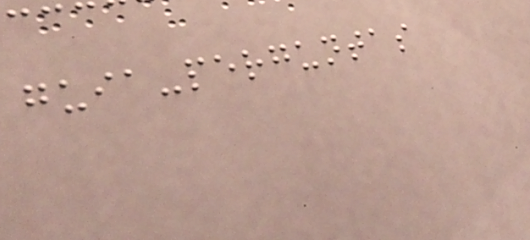guia-perguntas
